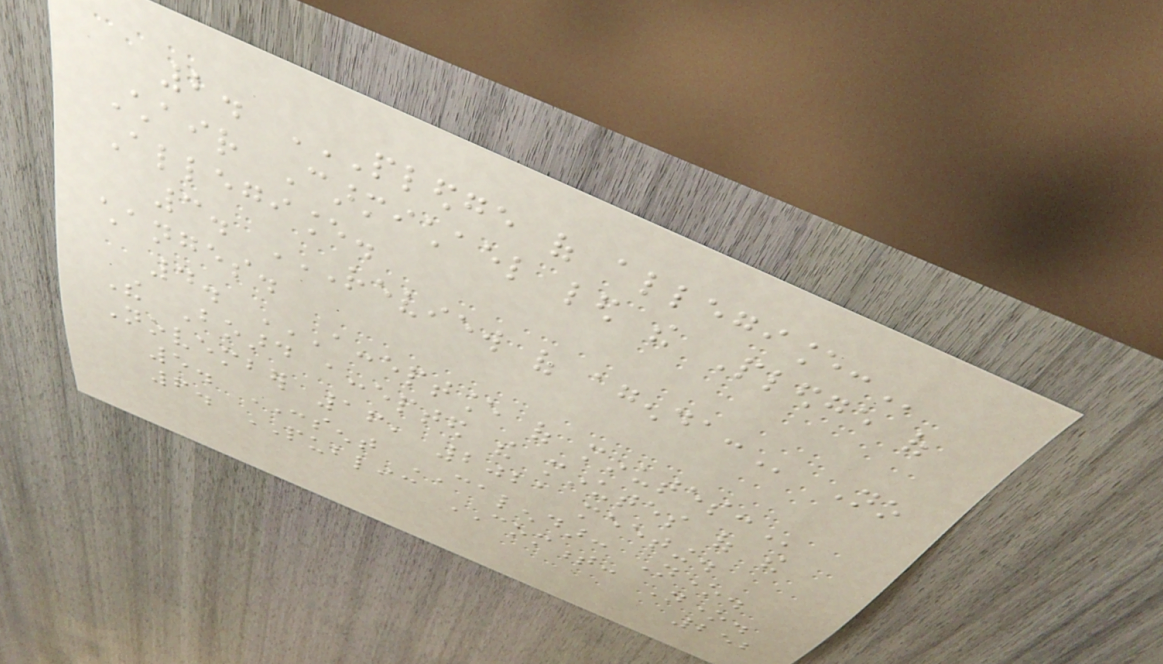2. PLEDGE OF ALLEGIANCE:
Chair Carmichael led the Pledge of
Allegiance.
3. REVIEW OF AGENDA: No
changes.
4. ACCEPTANCE OF MINUTES:
The Board accepted the minutes of the
November 16, 2021 meeting.
5. CONSENT CALENDAR: None.
6. PUBLIC COMMENT: None.
252
